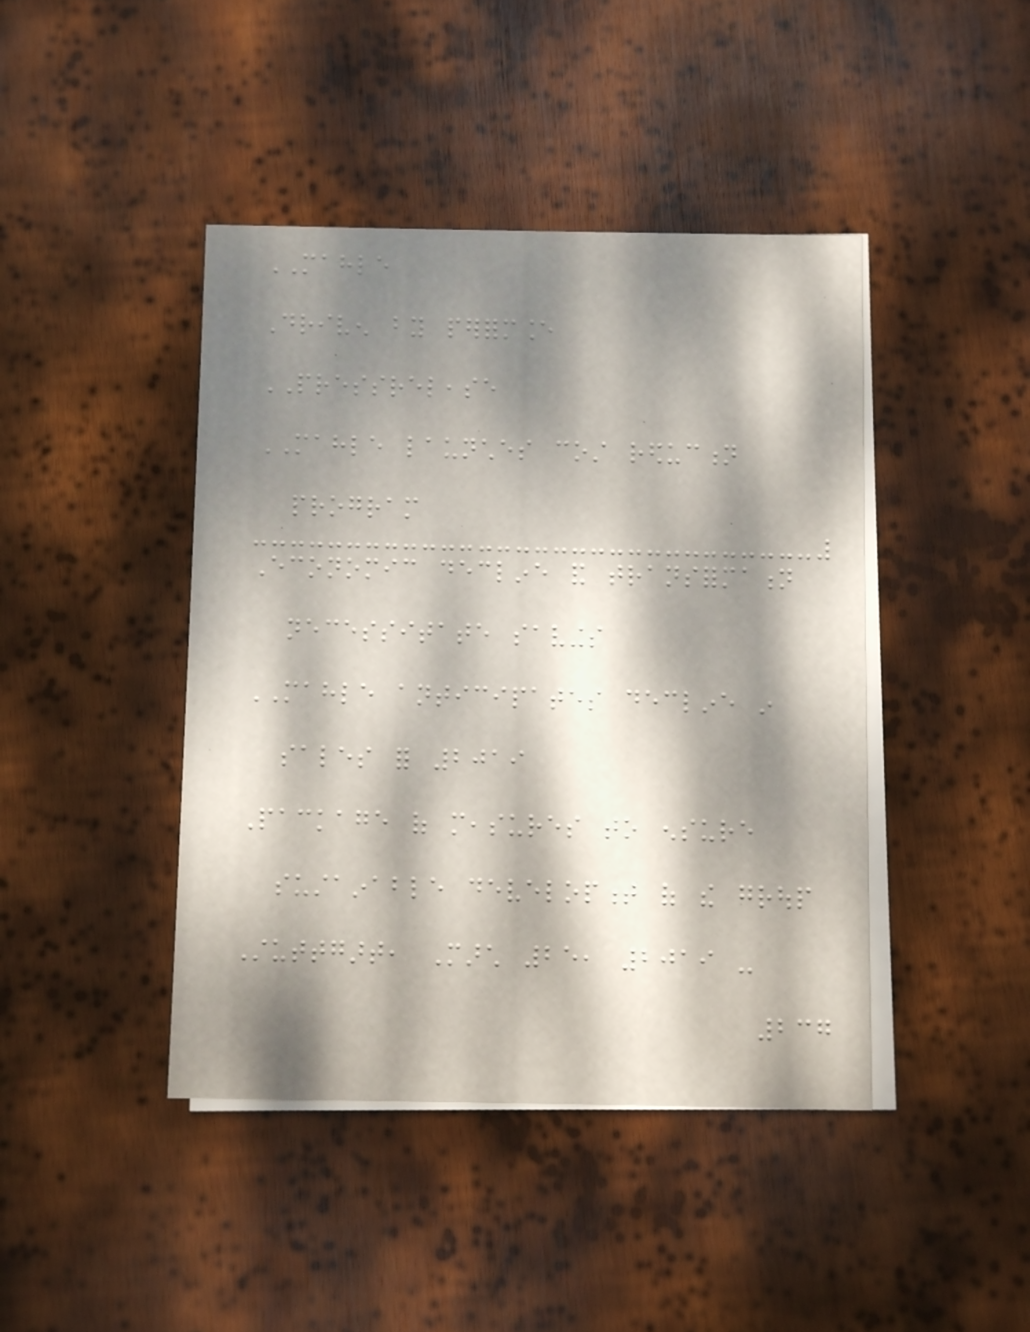MAHLE
Driven by performance
PRESSRELEASE
MAHLE launches cost reduction
program
Economic decline and transformation
necessitate savings
MAHLE anticipates decline in
sales for 2019
Package of measures to ensure
sustainable development of the group
Stuttgart, March 25, 2019 -
237
